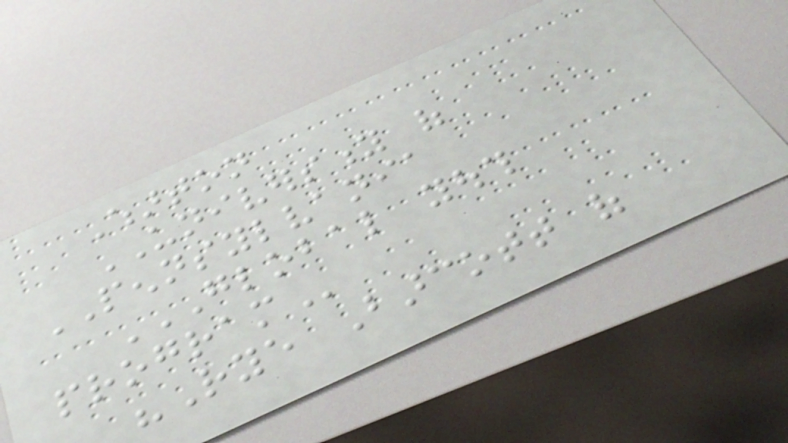Wharton
UNIVERSITY of
PENNSYLVANIA
GLOBAL YOUTH
PROGRAM
"Rye Barcott of
